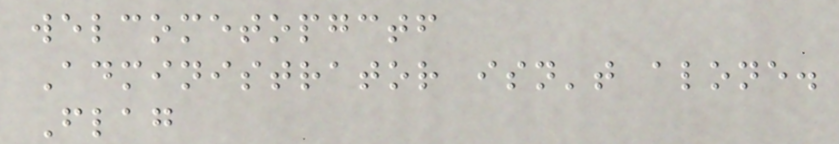welcometopgctf
Administrator isn't alone.
Flag
